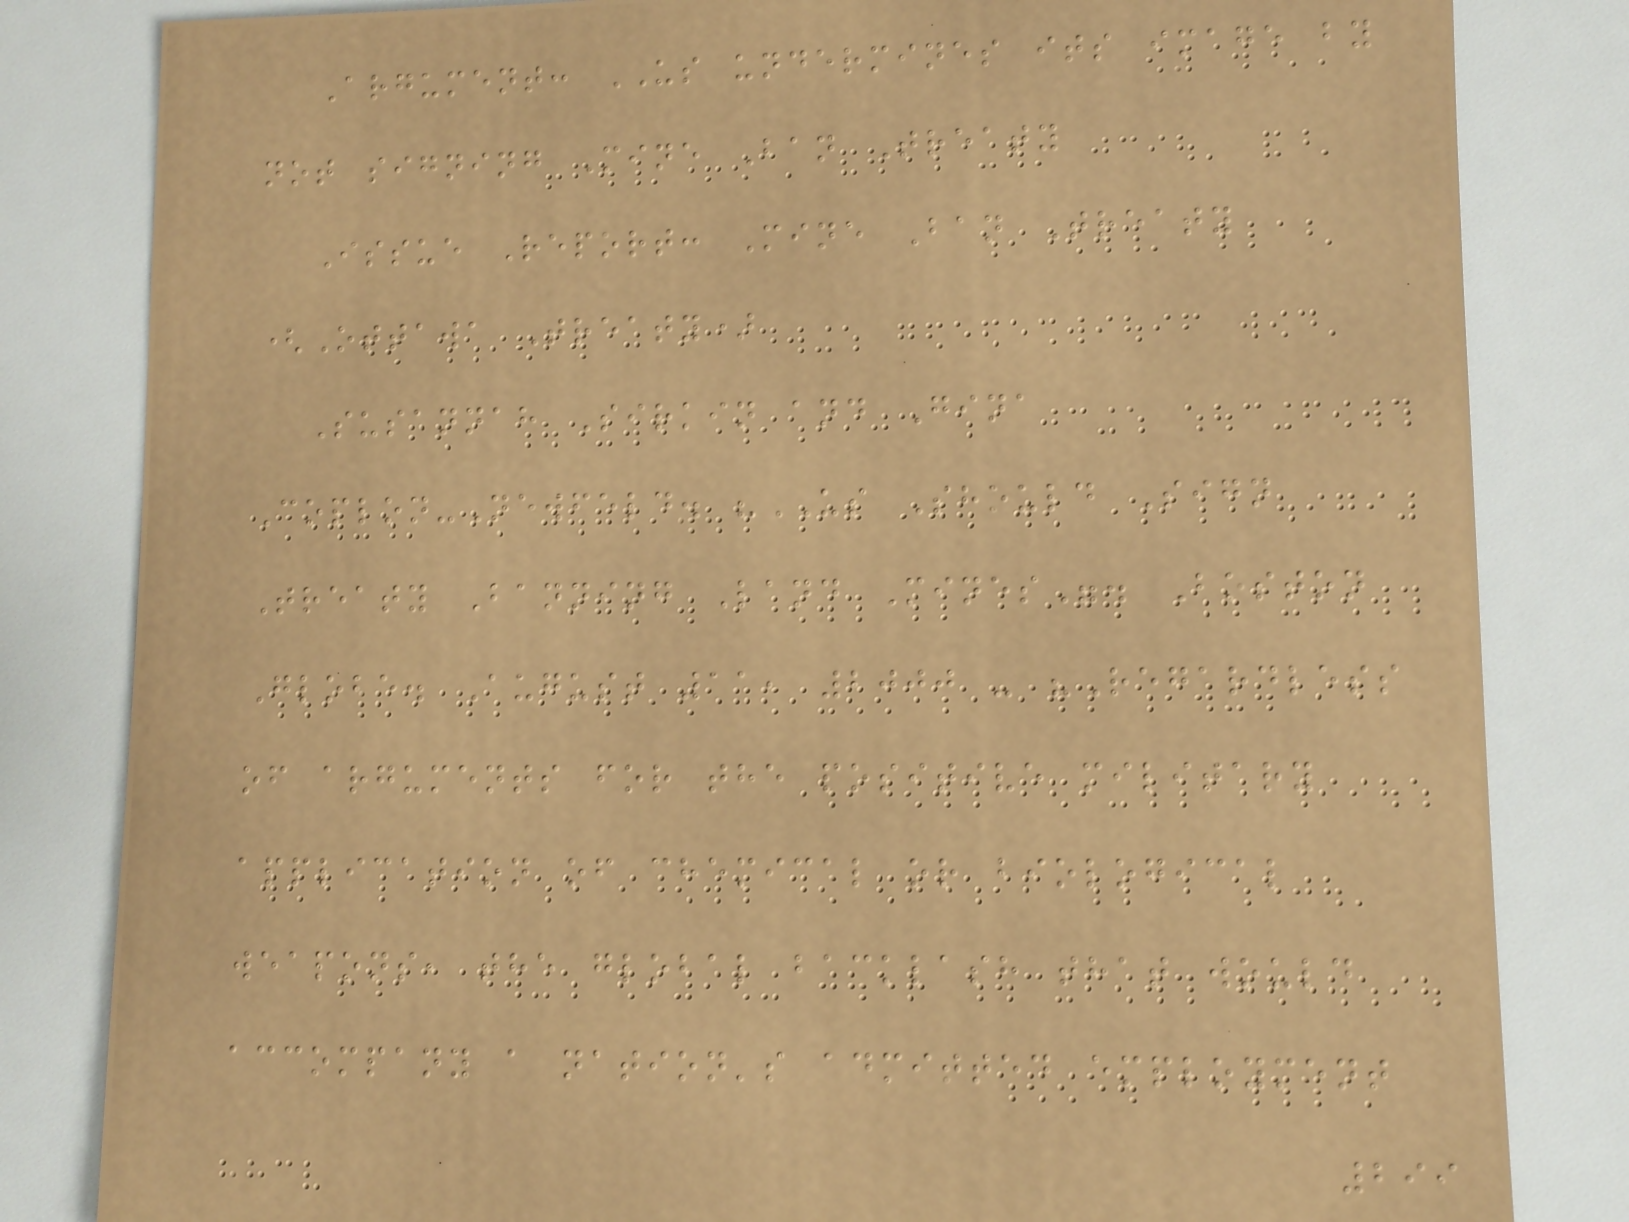Argument: US undermines its image by
not signing Mine Ban Treaty
Issue Report: Mine Ban Treaty
(Ottawa Treaty)
Susannah Sirkin and Gina
Coplon-Newfeld. "US Should Sign
Treaty Banning Land Mines". Boston
Globe. August 11, 2000 - "Regardless
of arguments for the positive military
application of chemical or biological
weapons, the global backlash that would
accompany a nation's admitted employment
299
